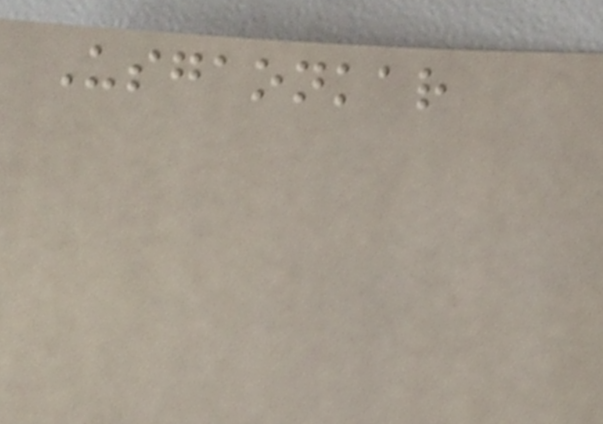Usgaonkar
